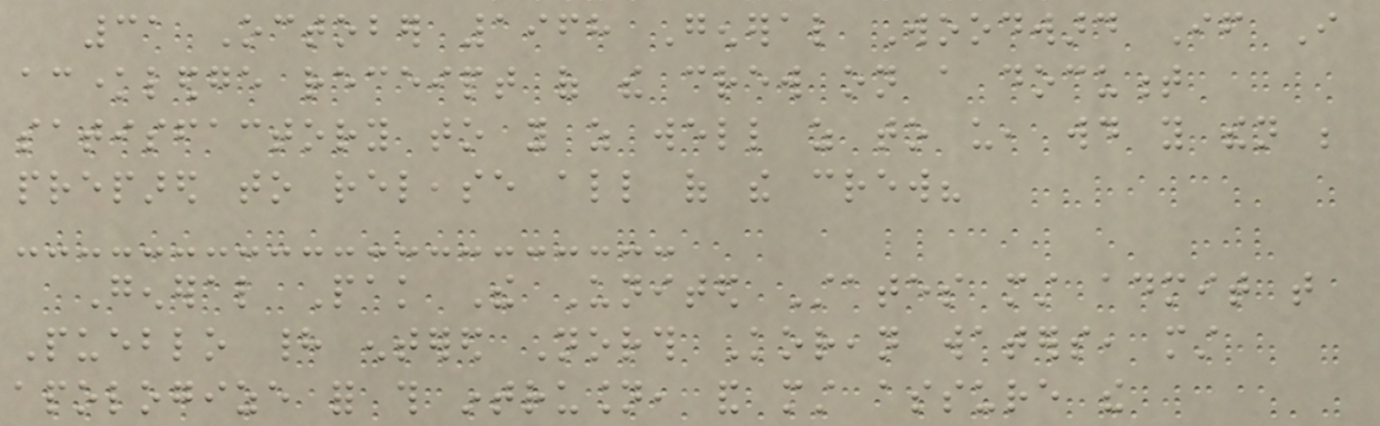31 October 1968 General Woodward If I
acknowledge receipt of the crew on a document
satisfactory to you as well as to us, would you then be
prepared to release all of the crew?
General Pak The United States must admit that
Pueblo had entered North Korean waters, must
apologize for this intrusion, and must assure the
